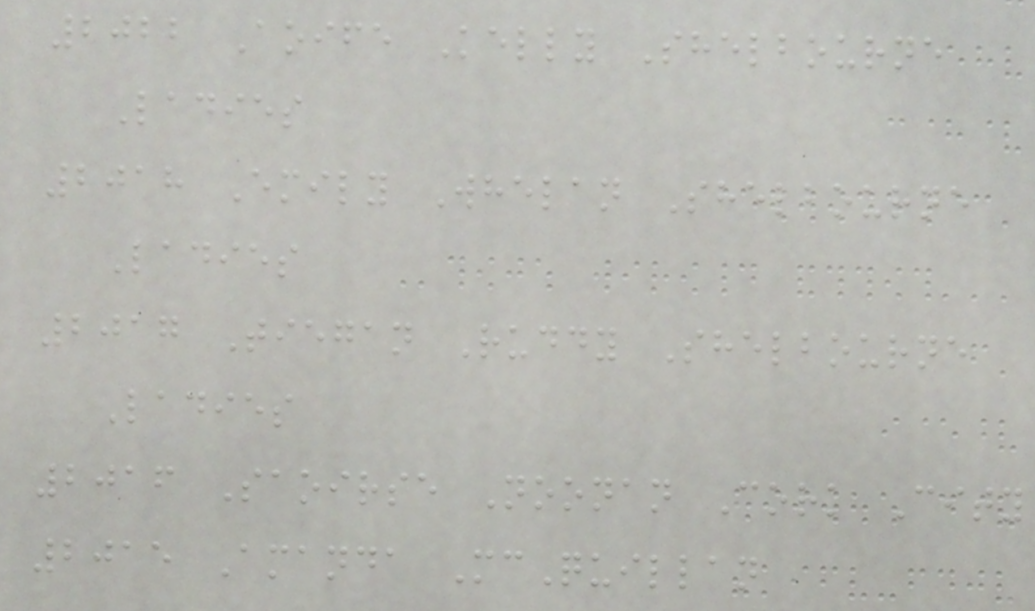2022 Aoife Kelly Shelbourne
Ladies
2018 Emily Whelan Shelbourne
Ladies
2017 Tiegan Ruddy Shelbourne
Ladies
2016 Saoirse Noonan Cork City
2015 Amanda McQuillan
